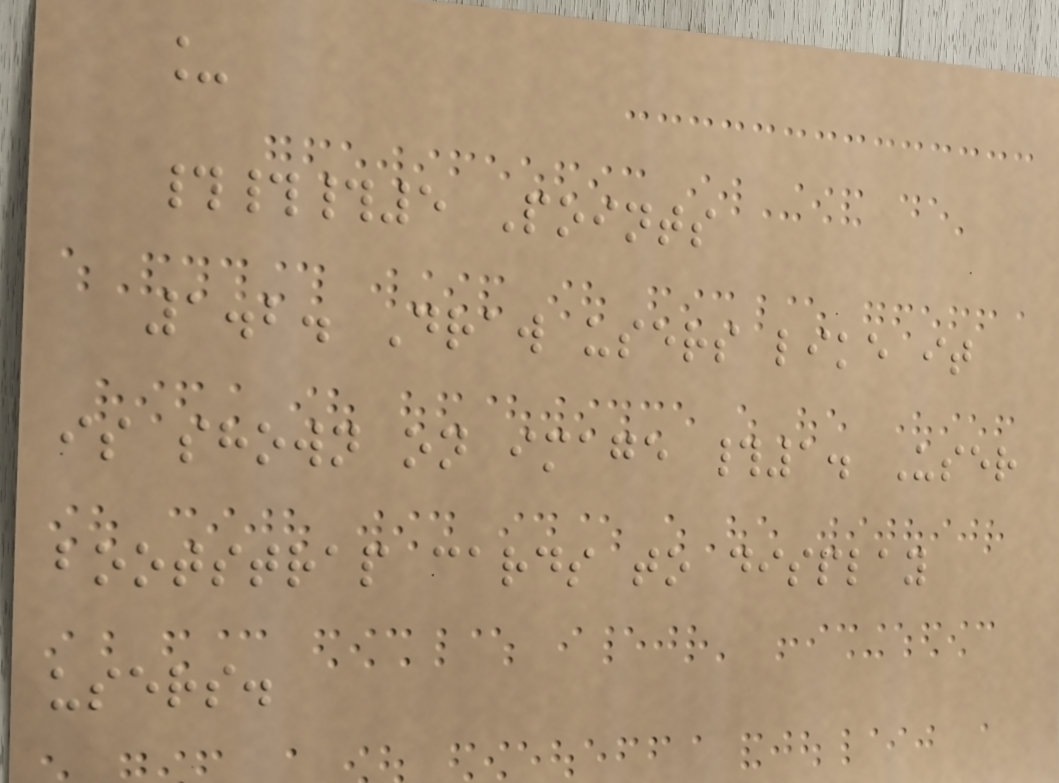_
###5 Points
1.2. Draw users like it
is shown on image #1. User
bootstrap cards to display
users.
